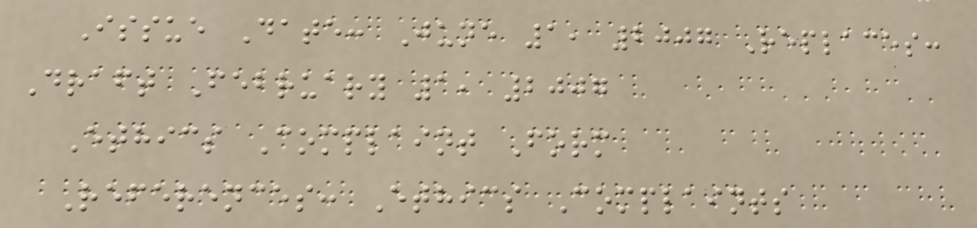Issue Date: June 1, 2007 Replaces:
Draft February 1, 2007
Ethics Complaint Form
References: Ethics Complaints
